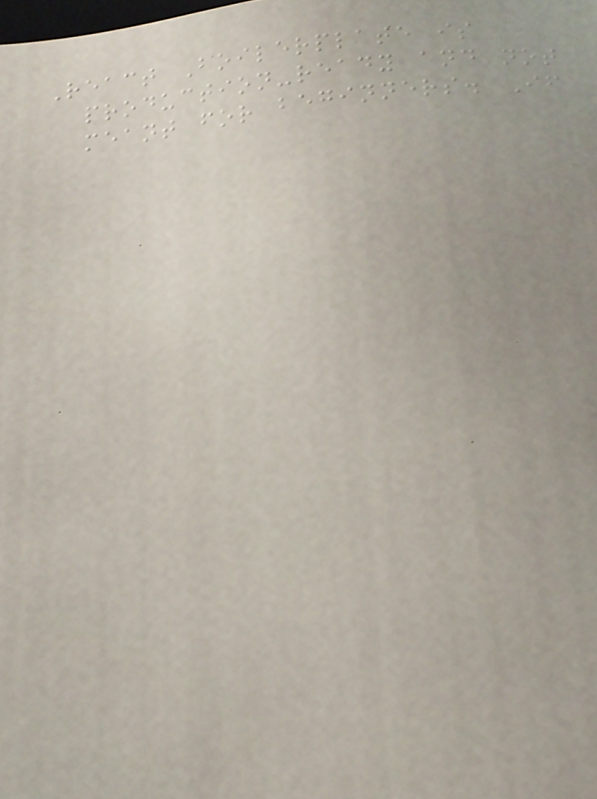React Boilerplate is
production-ready and not
meant for beginners. If
